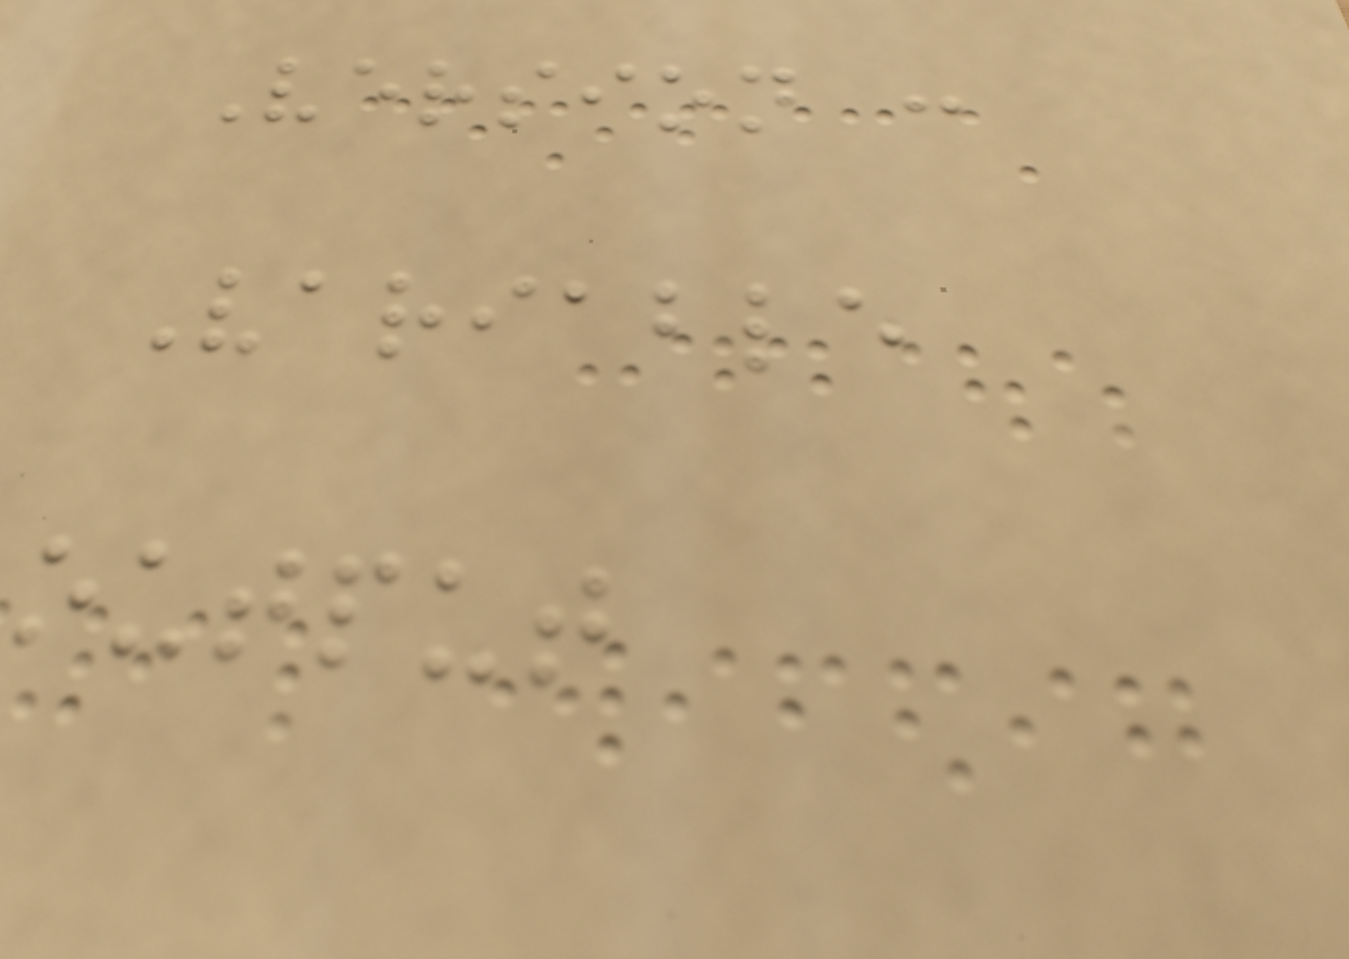Version :
Variable
output
